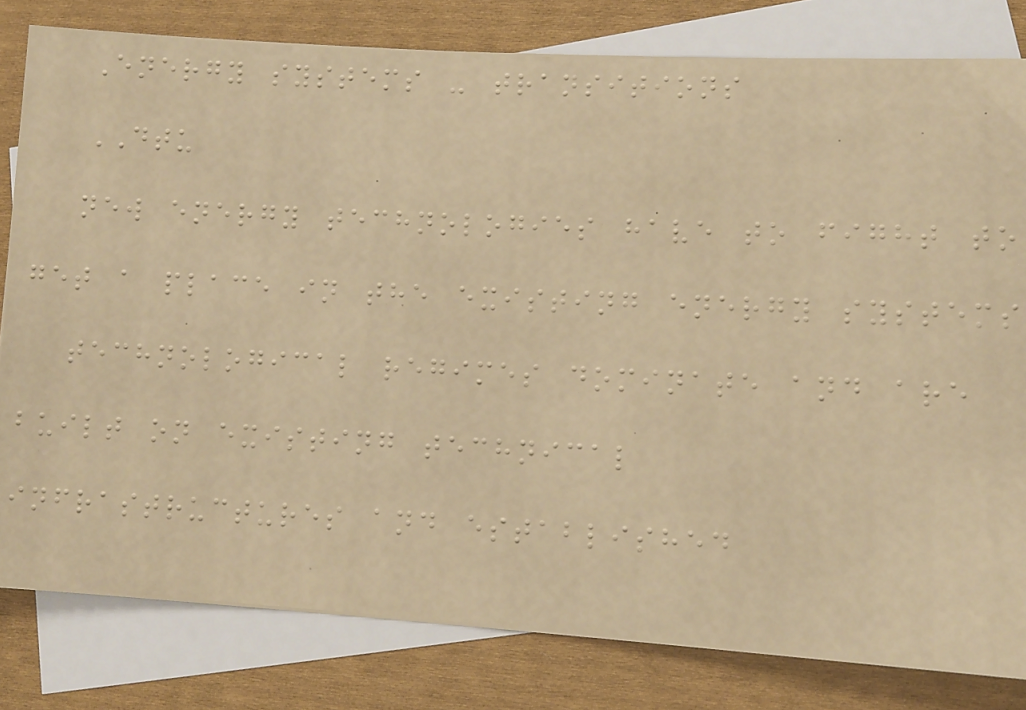Energy systems - transitions
DTU
new energy technologies have to fight to
get a place in the existing energy systems
technological regimes dominate and are
built on existing technical
infrastructures and established
